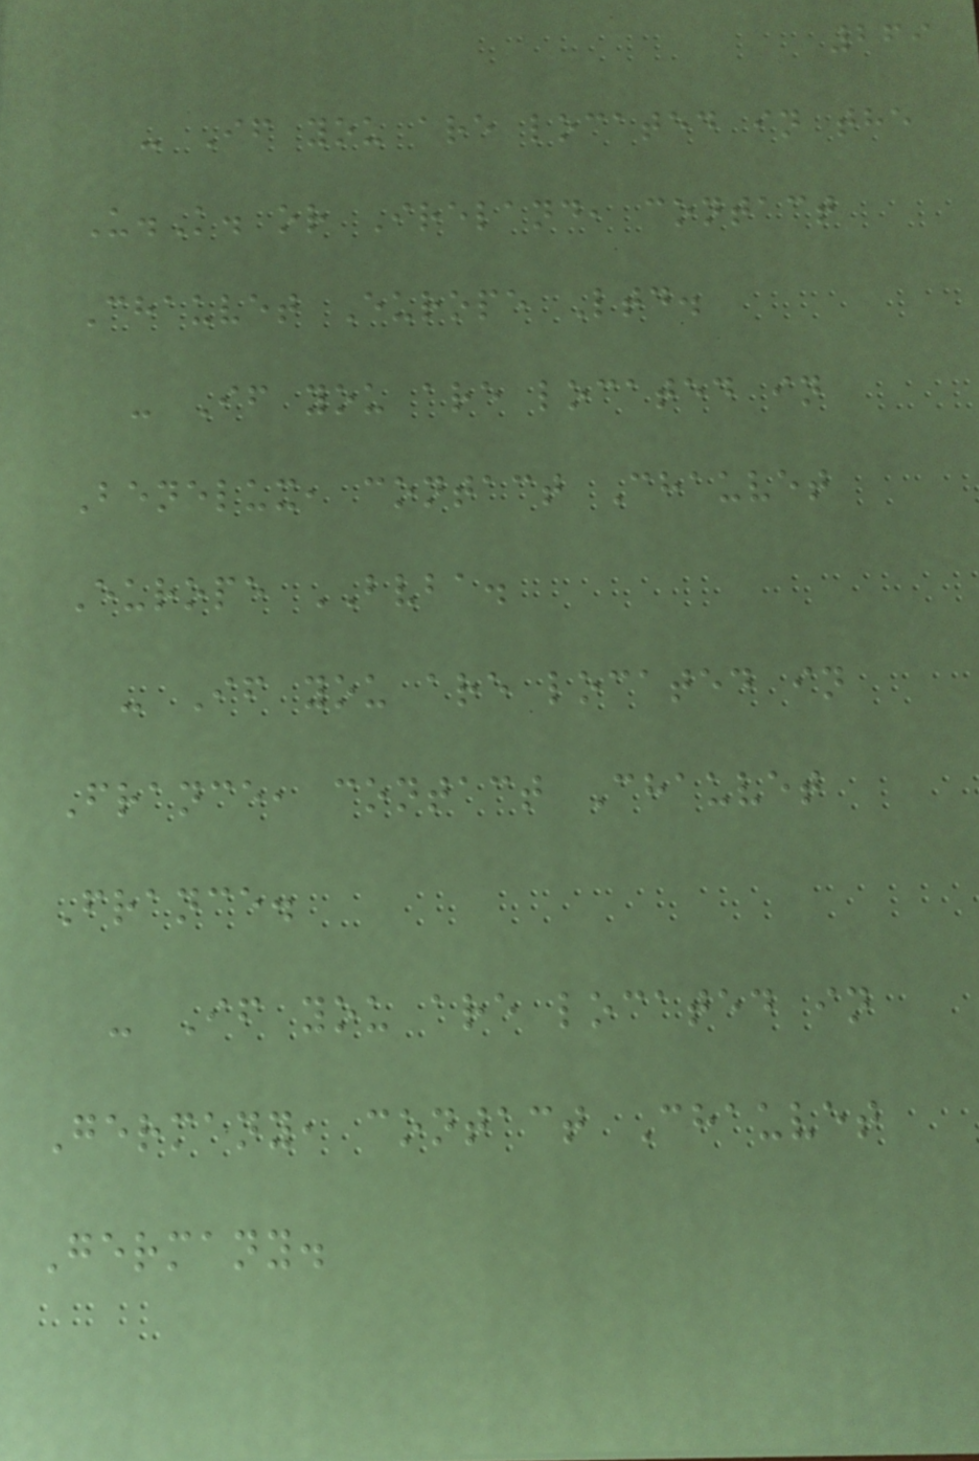269
- If you are located in the
U.K. or Ireland, contact
Chauvet Europe Ltd.
- If you are located in
Benelux, contact Chauvet
Europe BVBA.
- If you are located in
France, contact Chauvet
France.
- If you are located in
Germany, contact Chauvet
Germany.
